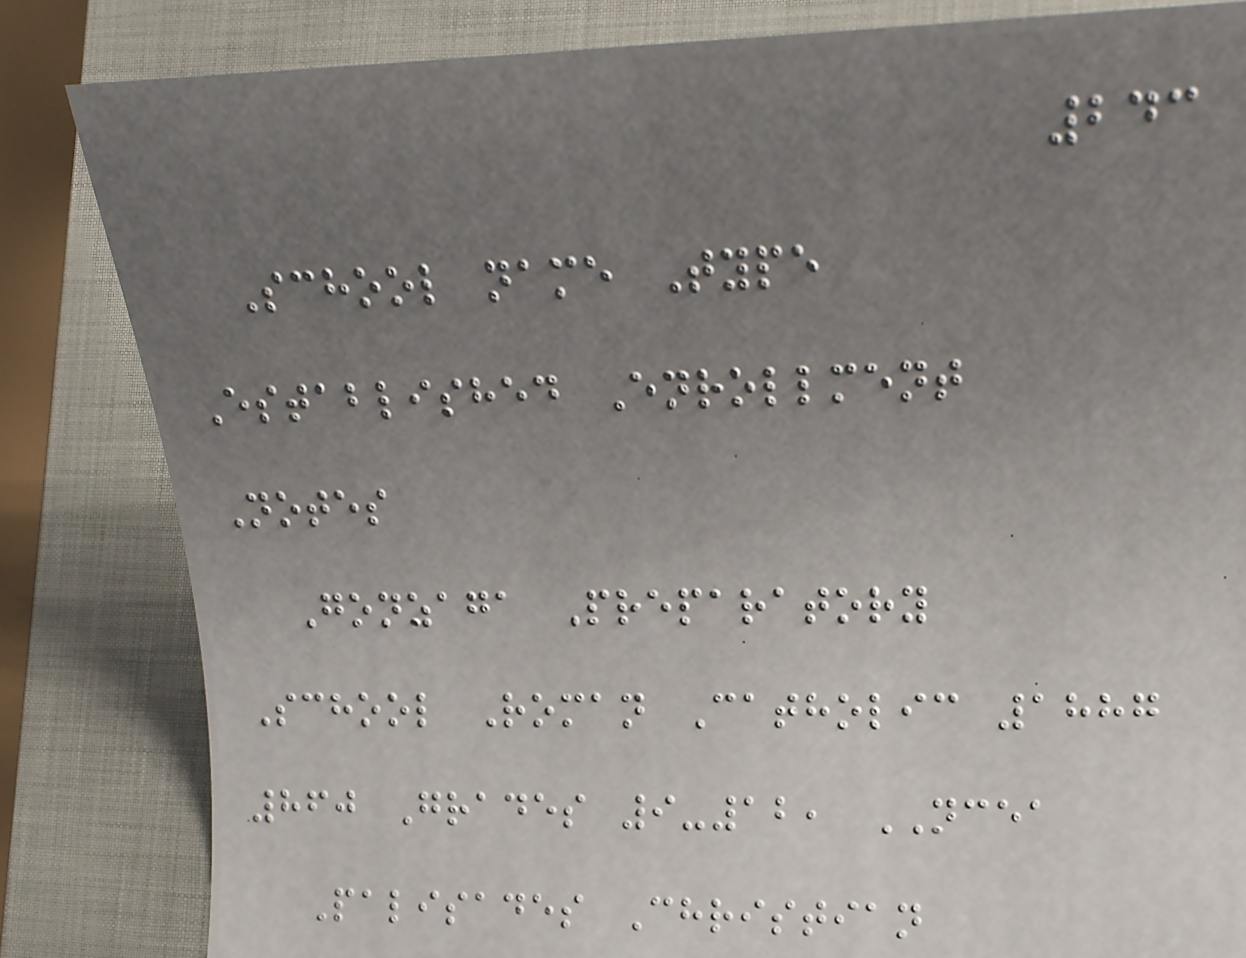243
School name Type
Established Enrollment
Notes
Gonzaga Preparatory
School Roman Catholic 1887
860 Grades 9-12, NCEA
Palisades Christian
